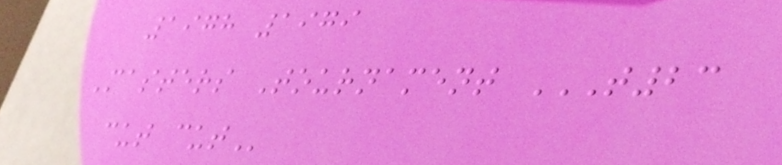1978 1979
Masters Tournament T23
CUT CUT
